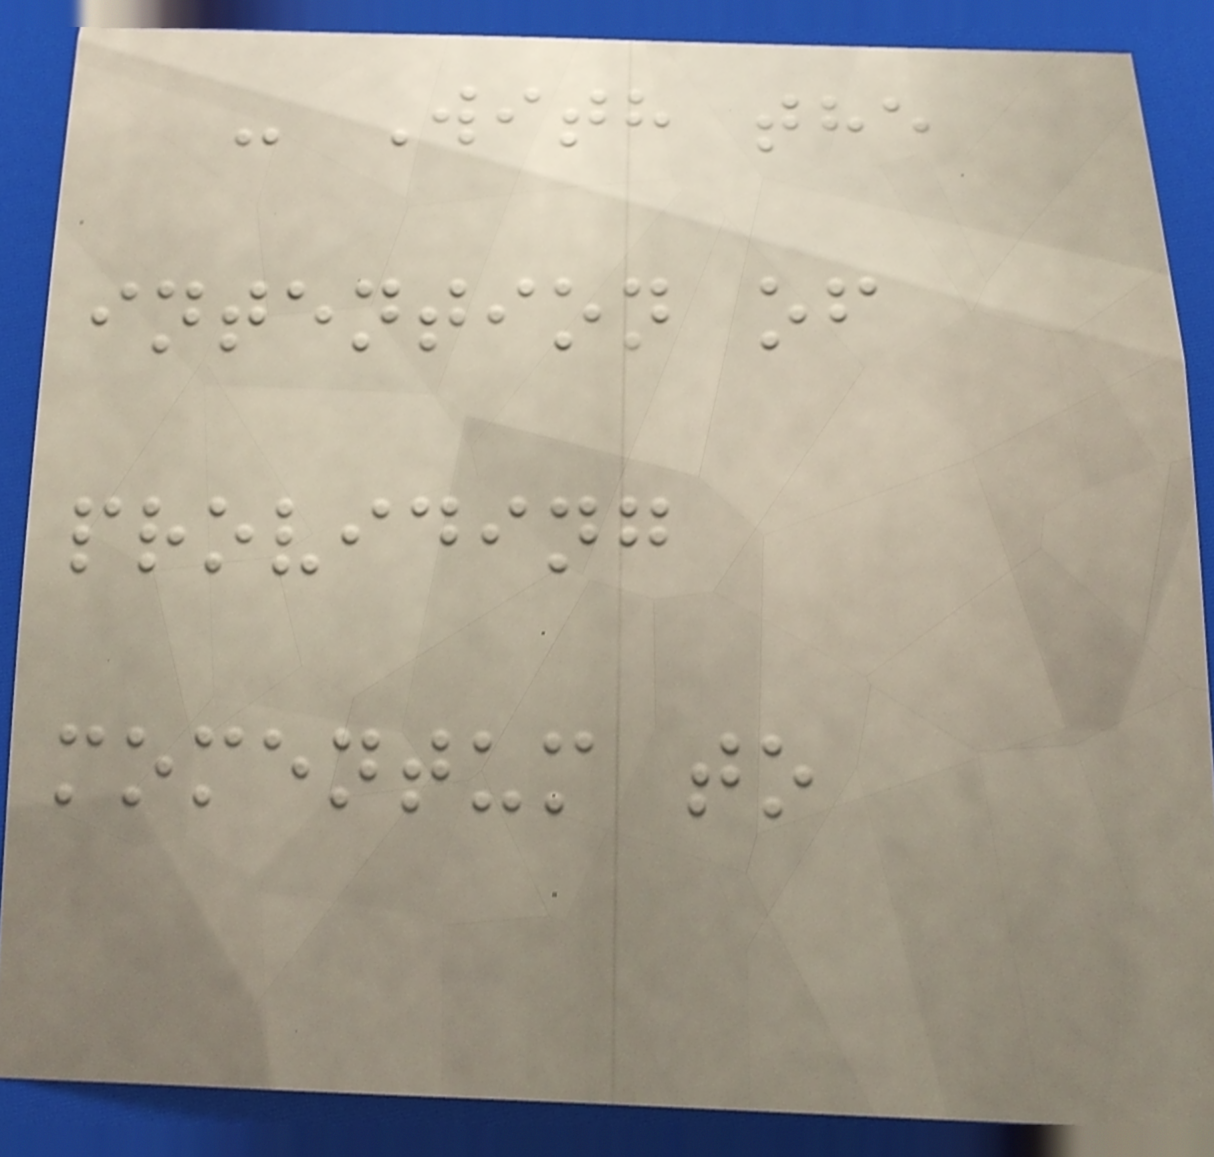- With the
intention of
providing
momentum to
